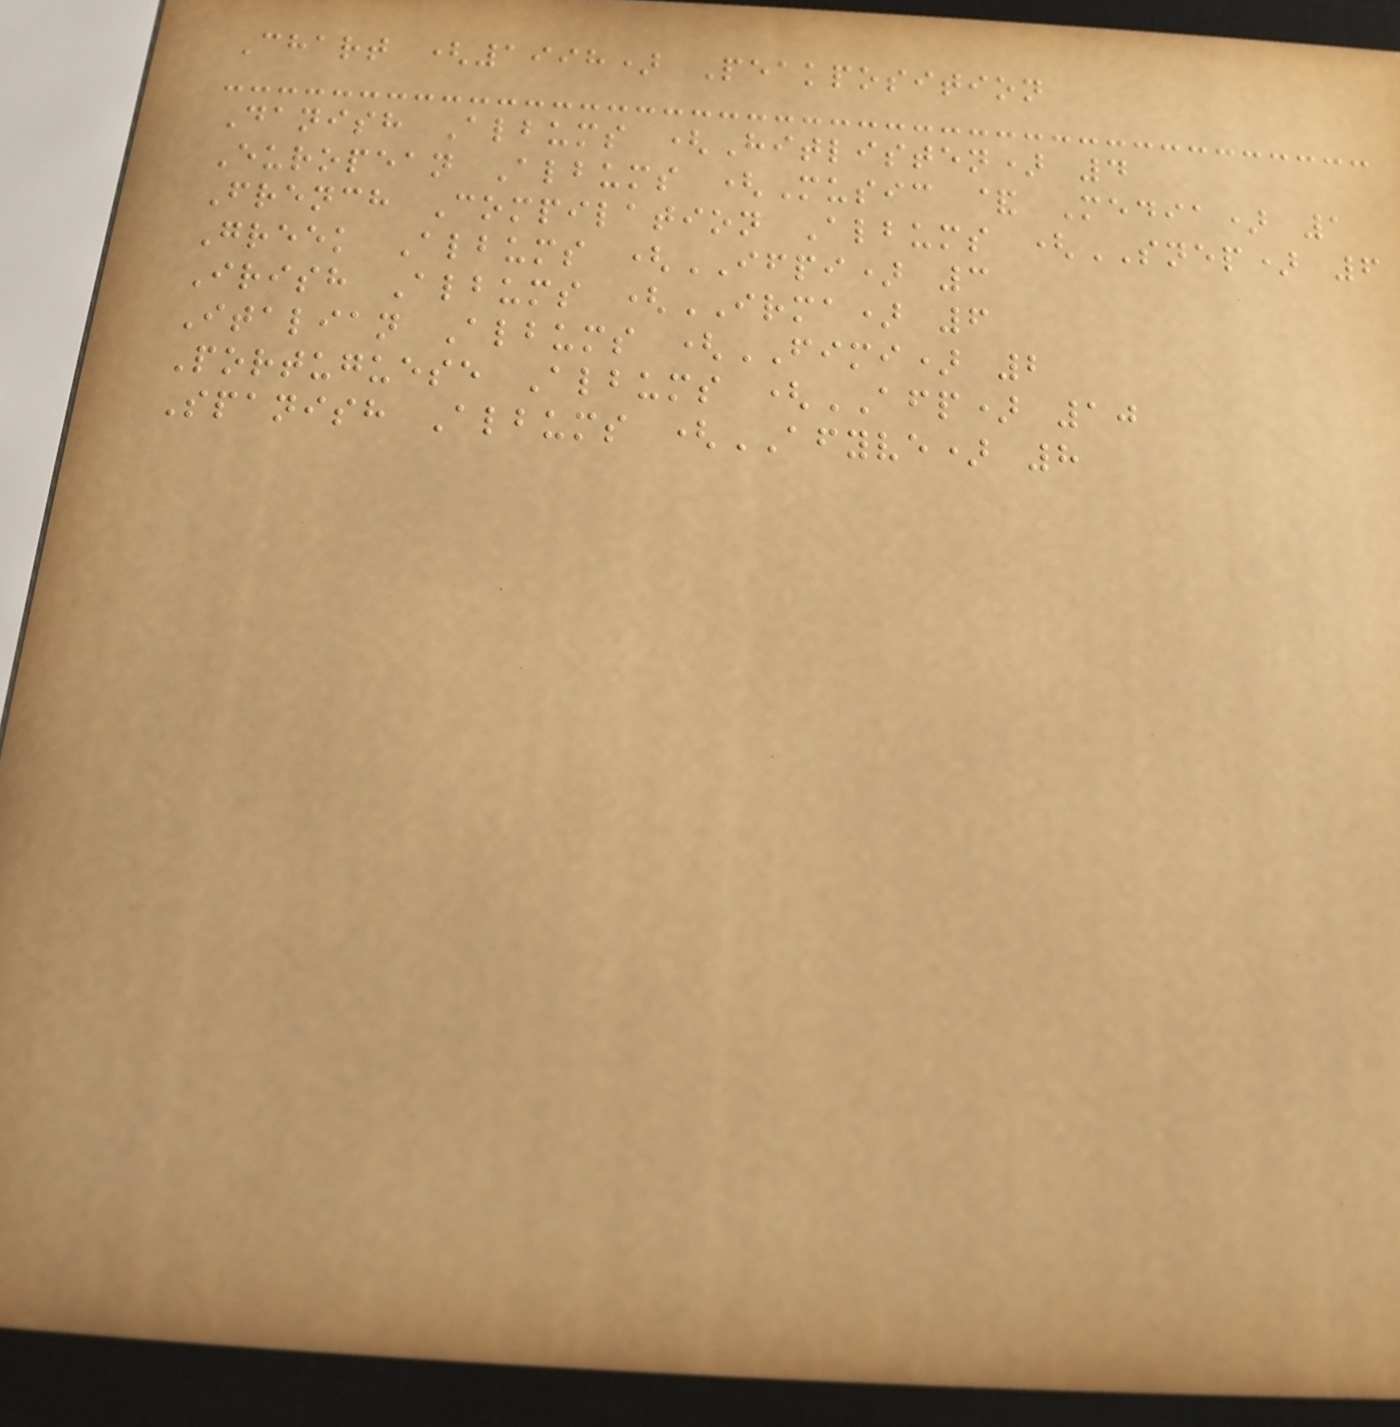Chart (1998) Peakposition
Danish Albums (Hitlisten) 4
European Albums (Music & Media) 1
French Compilation Albums (SNEP) 6
Greek Albums (IFPI) 3
Irish Albums (IRMA) 6
Italian Albums (FIMI) 2
Portuguese Albums (AFP) 10
Spanish Albums (AFYVE) 8
